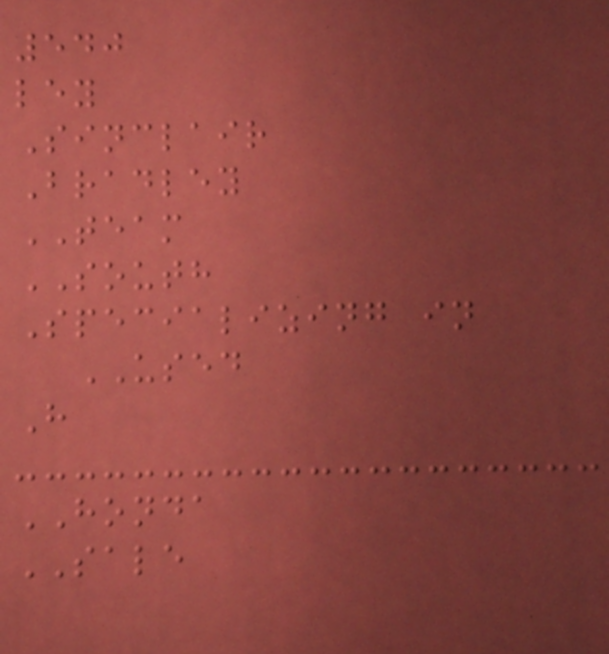540
ley
Sinclair
Bradley
TEAM
SOUTH
Specializing in
USED
H
HONDA
SALE
